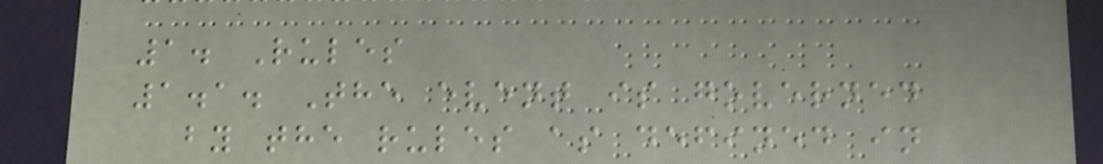1. Rules
1.1. The event is governed
by the rules as defined in
